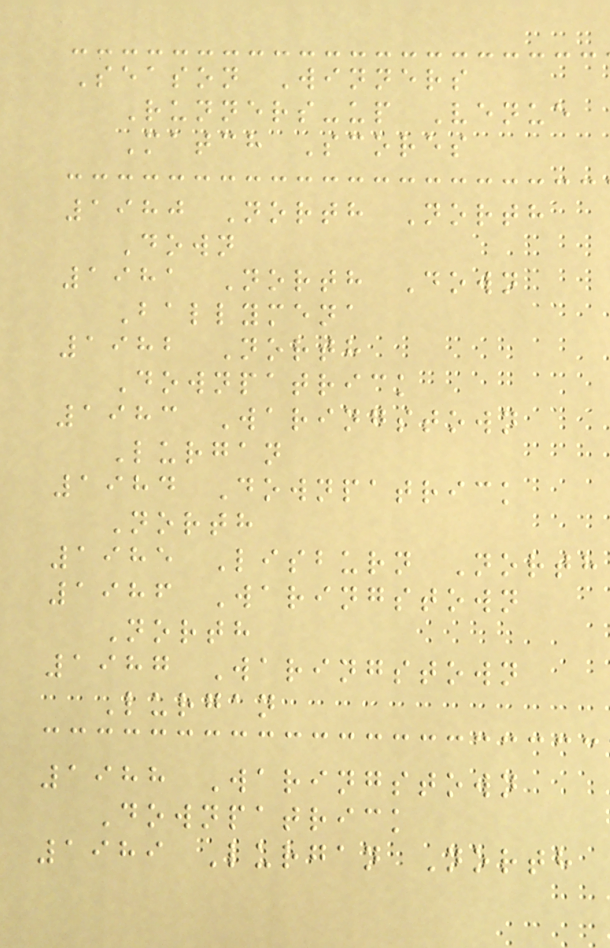Season Winners
Runners-up Venue
Match Scores
1980 North North
Down
1981 North Down
Ballymena
1982 North
Downpatrick
1983 Waringstown
Lurgan
1984 Downpatrick
North
1985 Lisburn North
1986 Waringstown
North
1987 Waringstown
Lurgan
1988 Waringstown
Downpatrick
1989 Lurgan North
